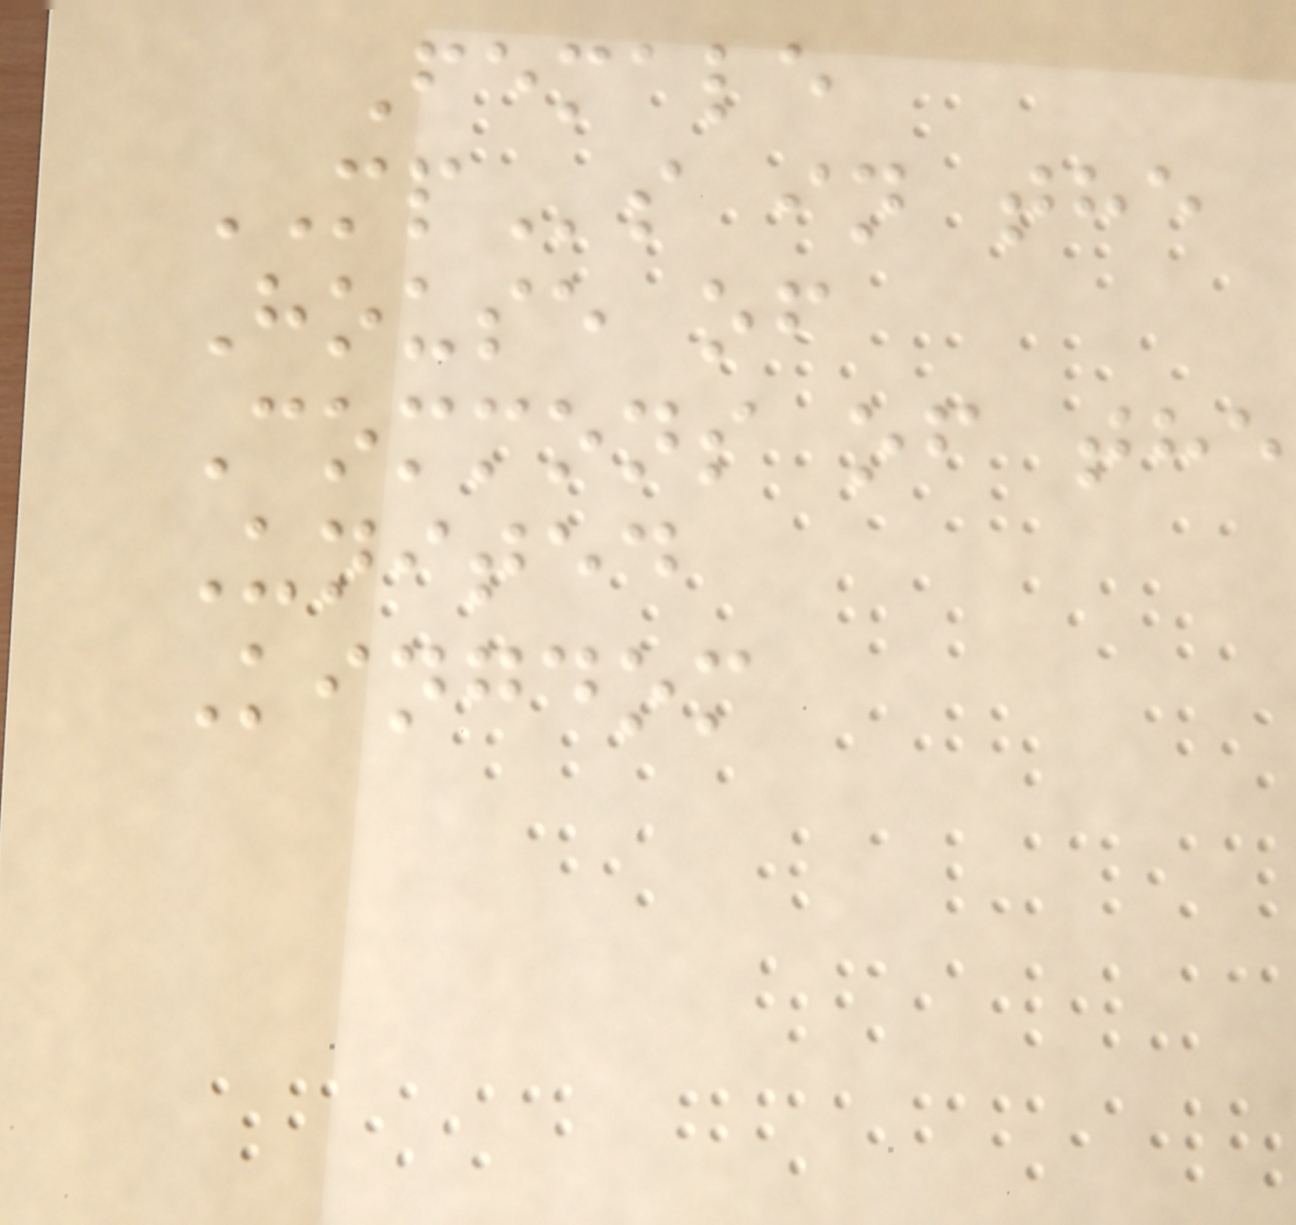Female
MPs in the
House of
Commons of the
United
Kingdom
